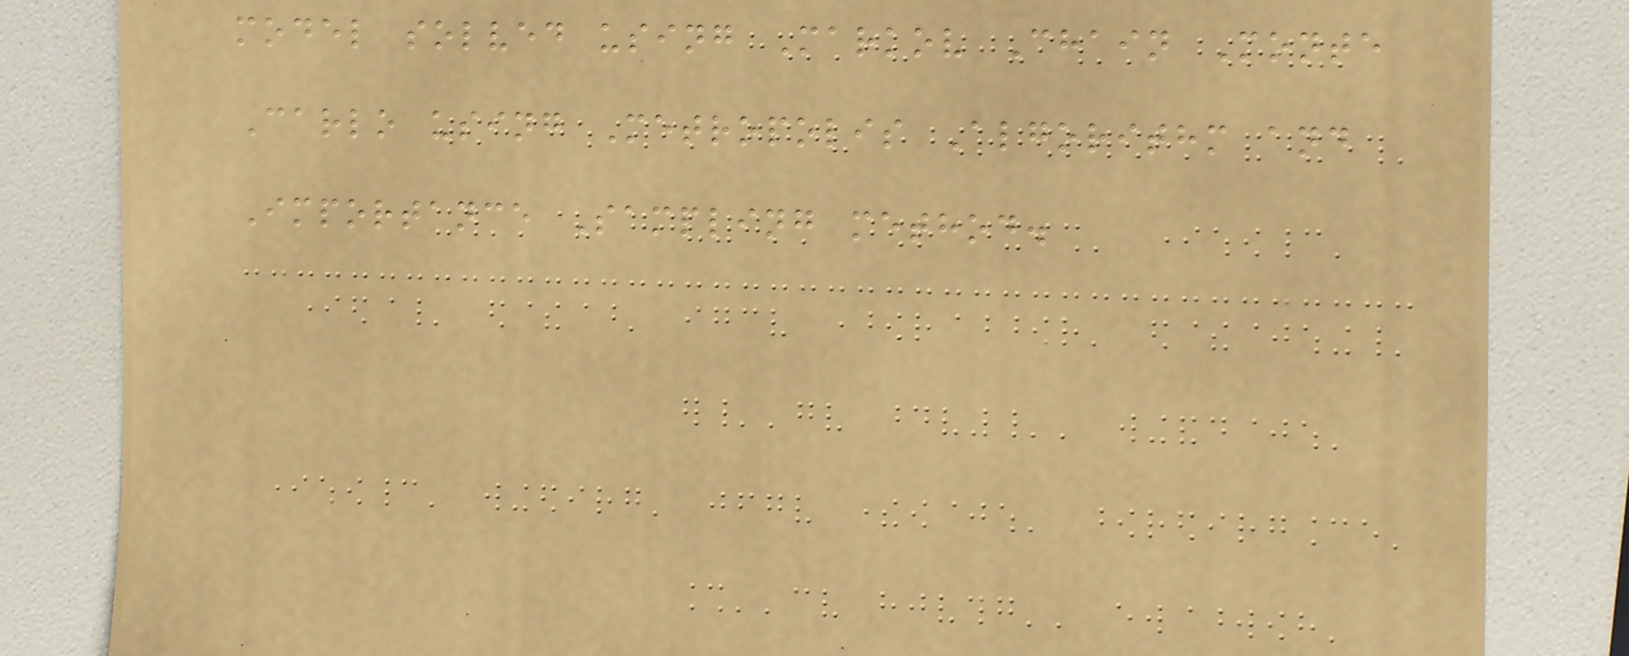model solved using Markov Chain Monte
Carlo using Metropolis Algorithm and
Importance Sampling method.
